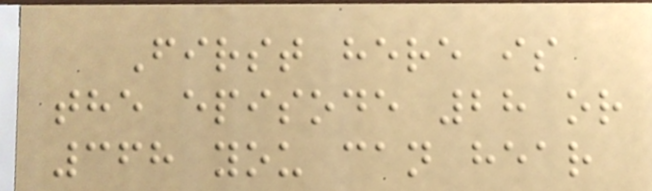First here is
the episode 28 or
368 you can hear
